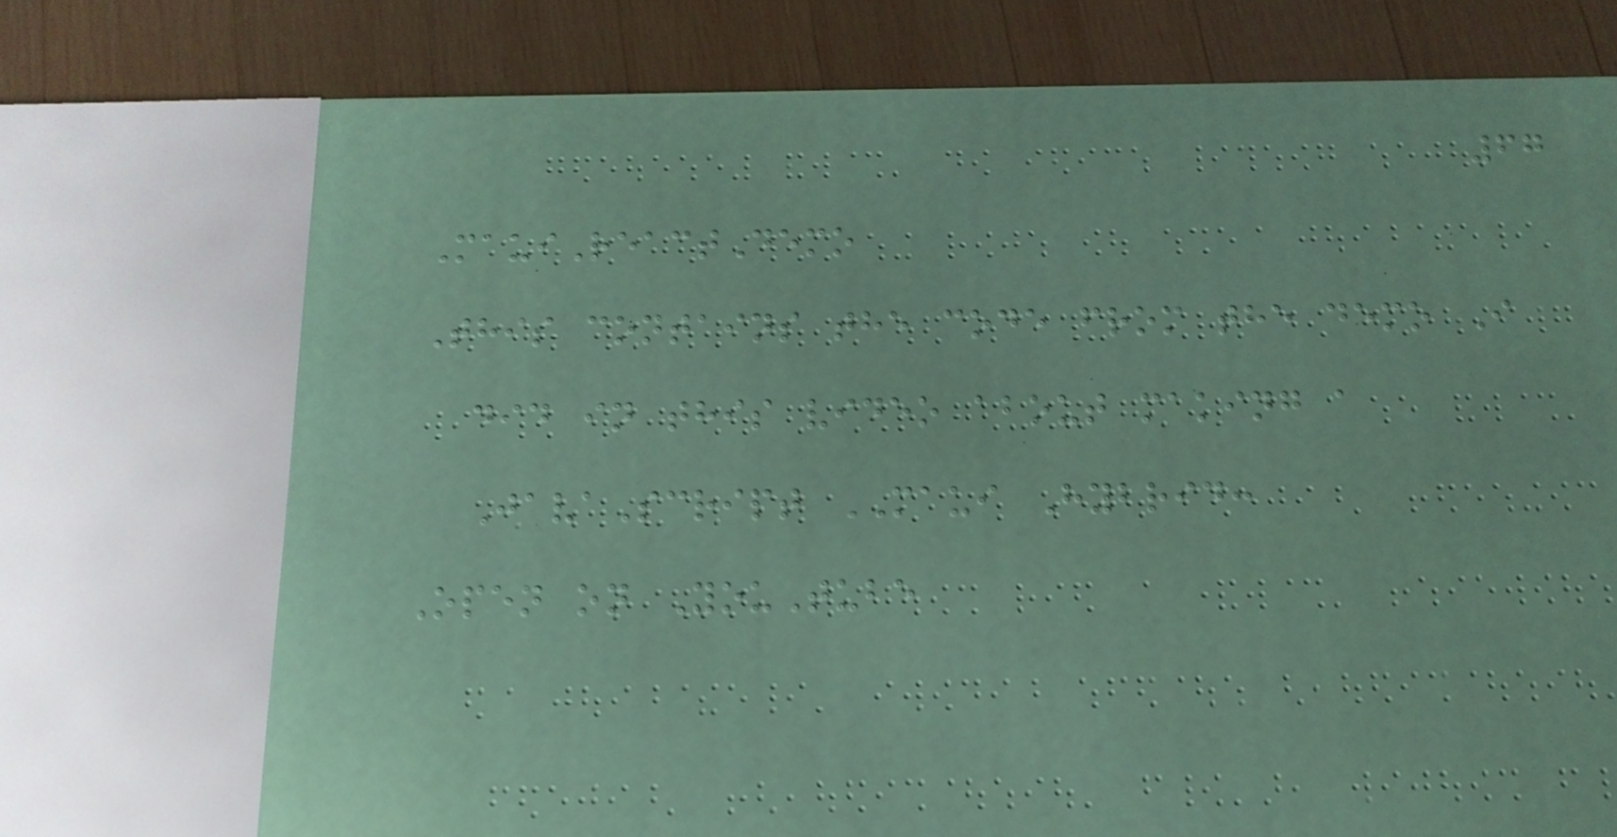67
MauiReactDemo
This contains the code from the demo I
did in this video about making a
JavaScript MAUI Hybrid:
Open on YouTube
